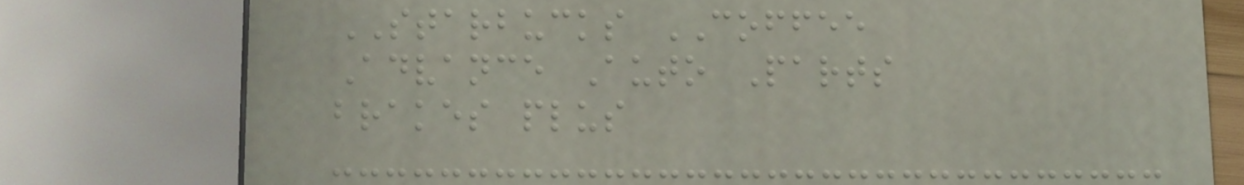STARBUCKS COFFEE
Advance Auto Parts
brakes plus
